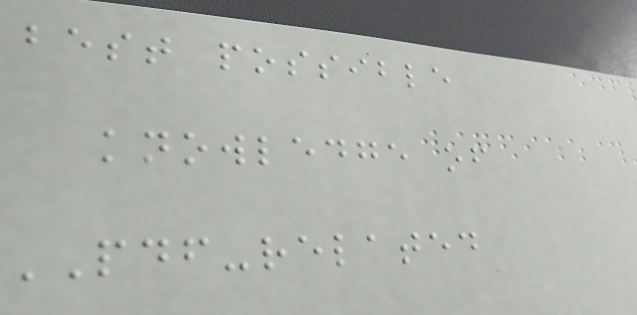best possible
knowledge of
PDF-related
